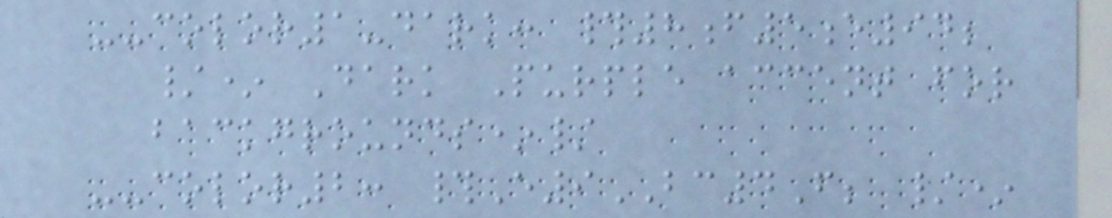--color1-dark: #8f5e94;
/* Dark Purple accent for
backgrounds*/
--color2: #E9BC4F; /*
